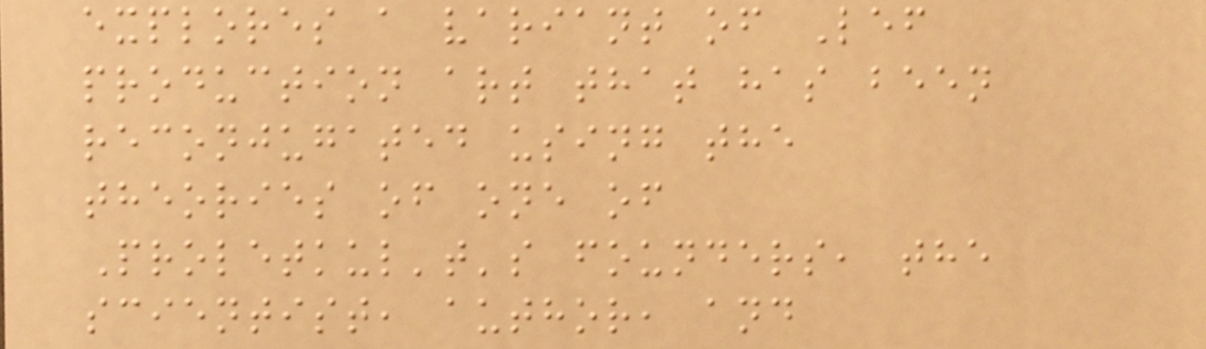explores a variant of Lef
production art that has been
reconjugated using the
theories of one of
Proletkul't's founders, the
scientist, author, and
